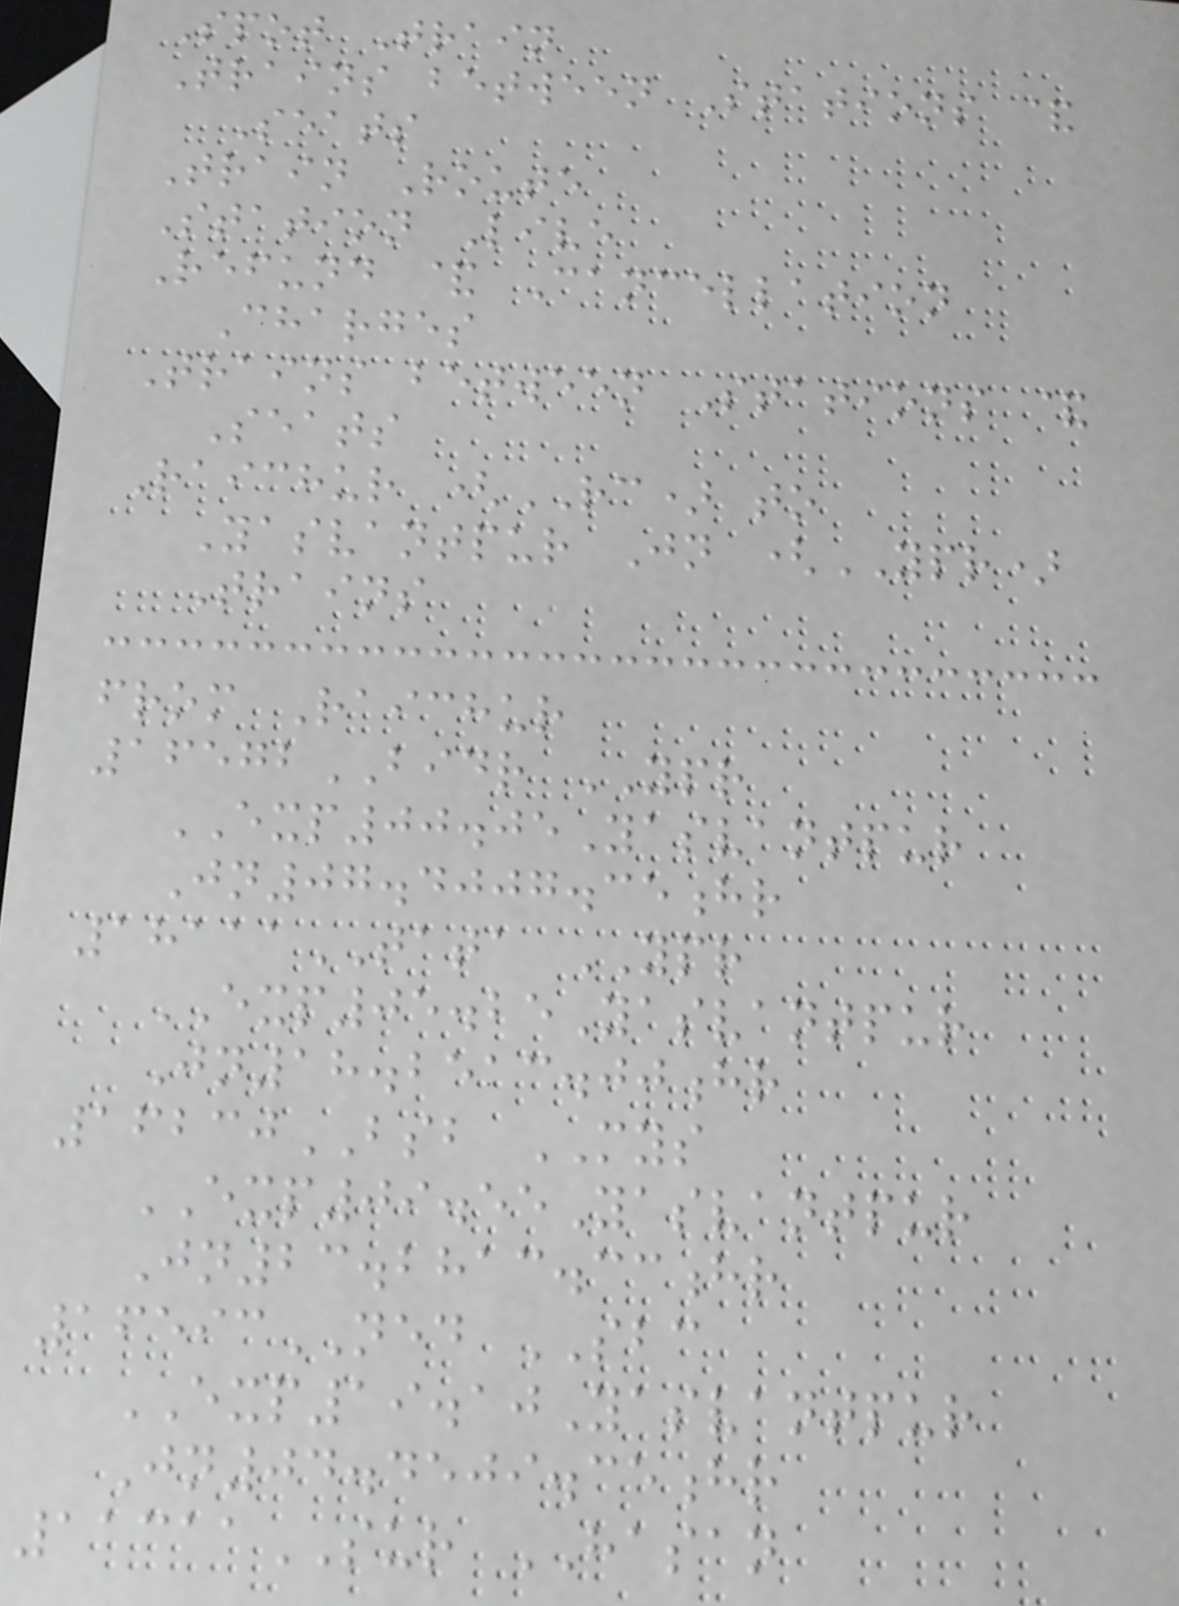Spot Train
Trains between Stations &
Seats
Train Route
Station Live
Refund & Cancellation
Charges
Trains between Stations &
Seats
Raichur (RC) to
Yasvantpur Jn (YPR)
Trains
from Raichur
16572BIDR YPR
EXP00.05Yasvantpur
Jn07.4007.35hr
18111TATA YPR
EXP05.25Yasvantpur
Jn18.2513.00hr
16230BSB MYS
EXP09.55Yasvantpur
Jn23.2813.33hr
16593NED SBC
EXP19.10Yasvantpur
Jn04.4509.35hr
11311SUR HASAN
